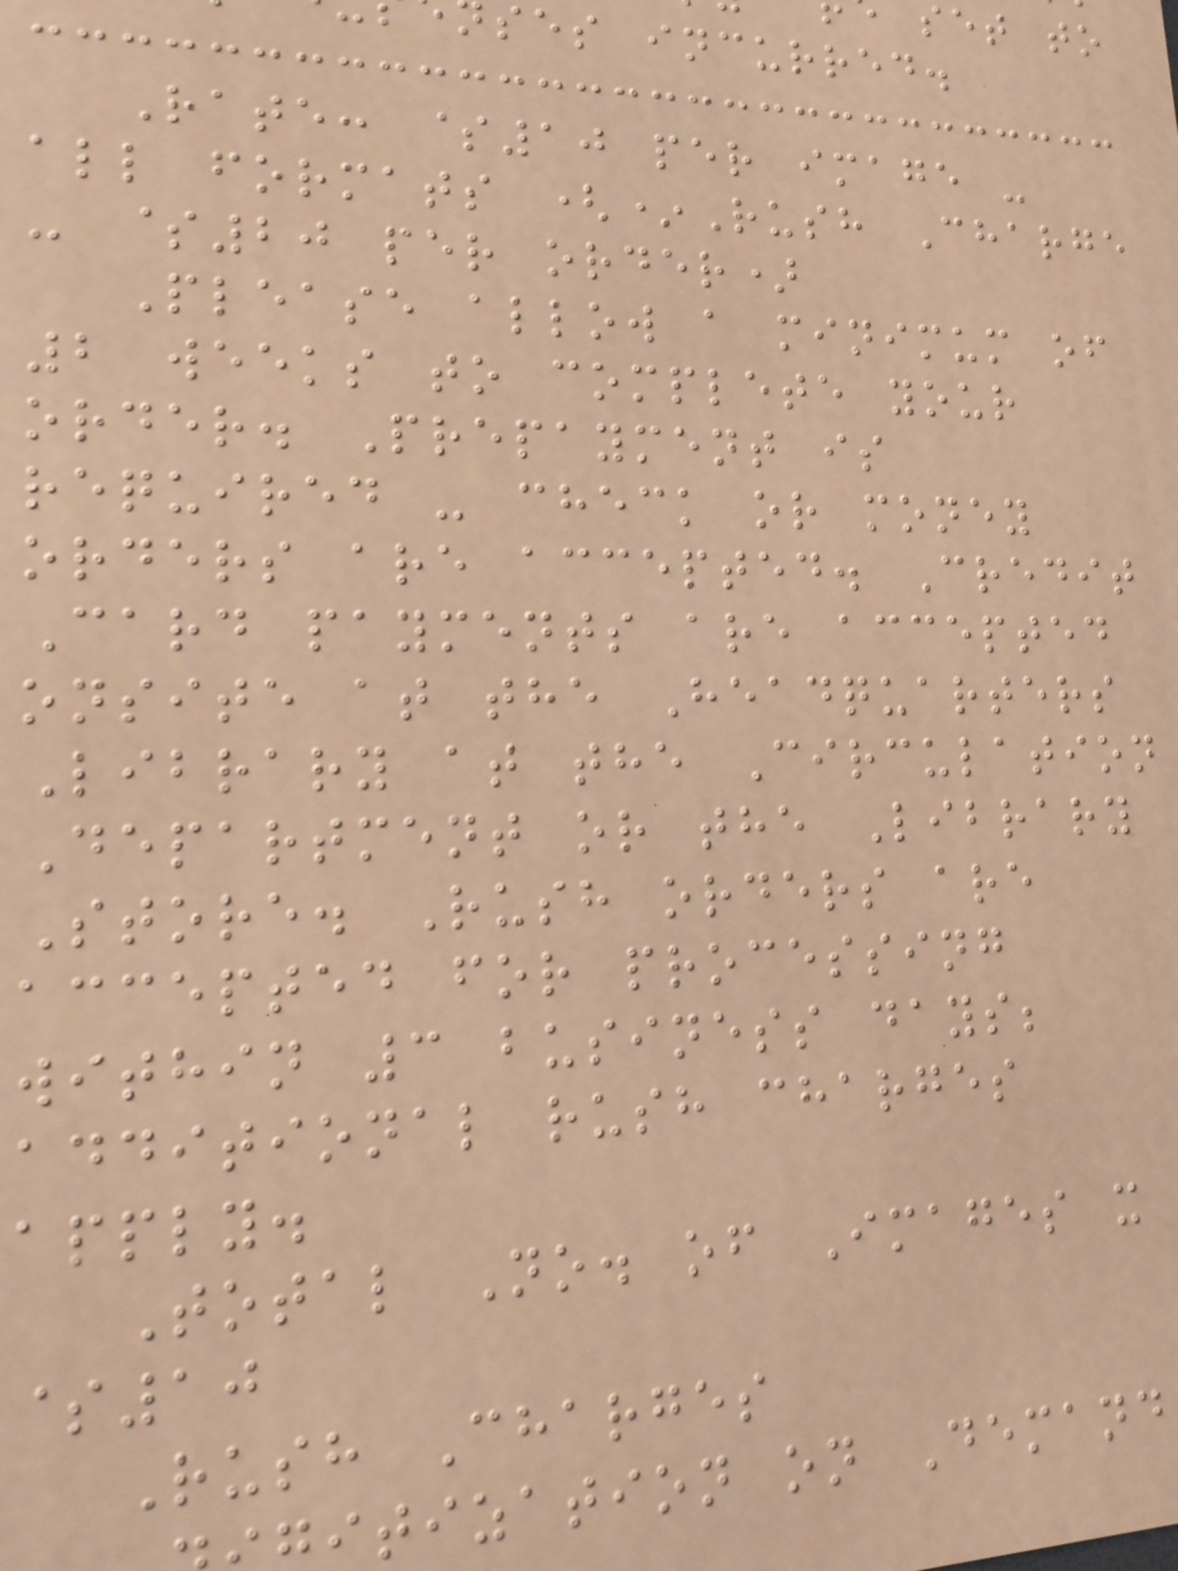ses incurred.
Rate: $10 per image -
all formats (*Rush Charge
- $20 per order)
Please allow a minimum of
2 weeks to complete your
order. Prepayment is
required - check or money
orders are accepted. Credit
Card payments are accepted
onsite at the Headquarters
Library at the Circulation
Department or the Library
Store. Rush orders are
accepted for processing
within 3 business days;
additional rush charges
apply.
Total No. of Images x
$10
Rush Charges
itization on Demand
